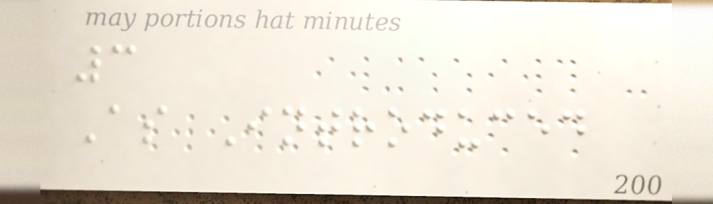3
As Introduced
